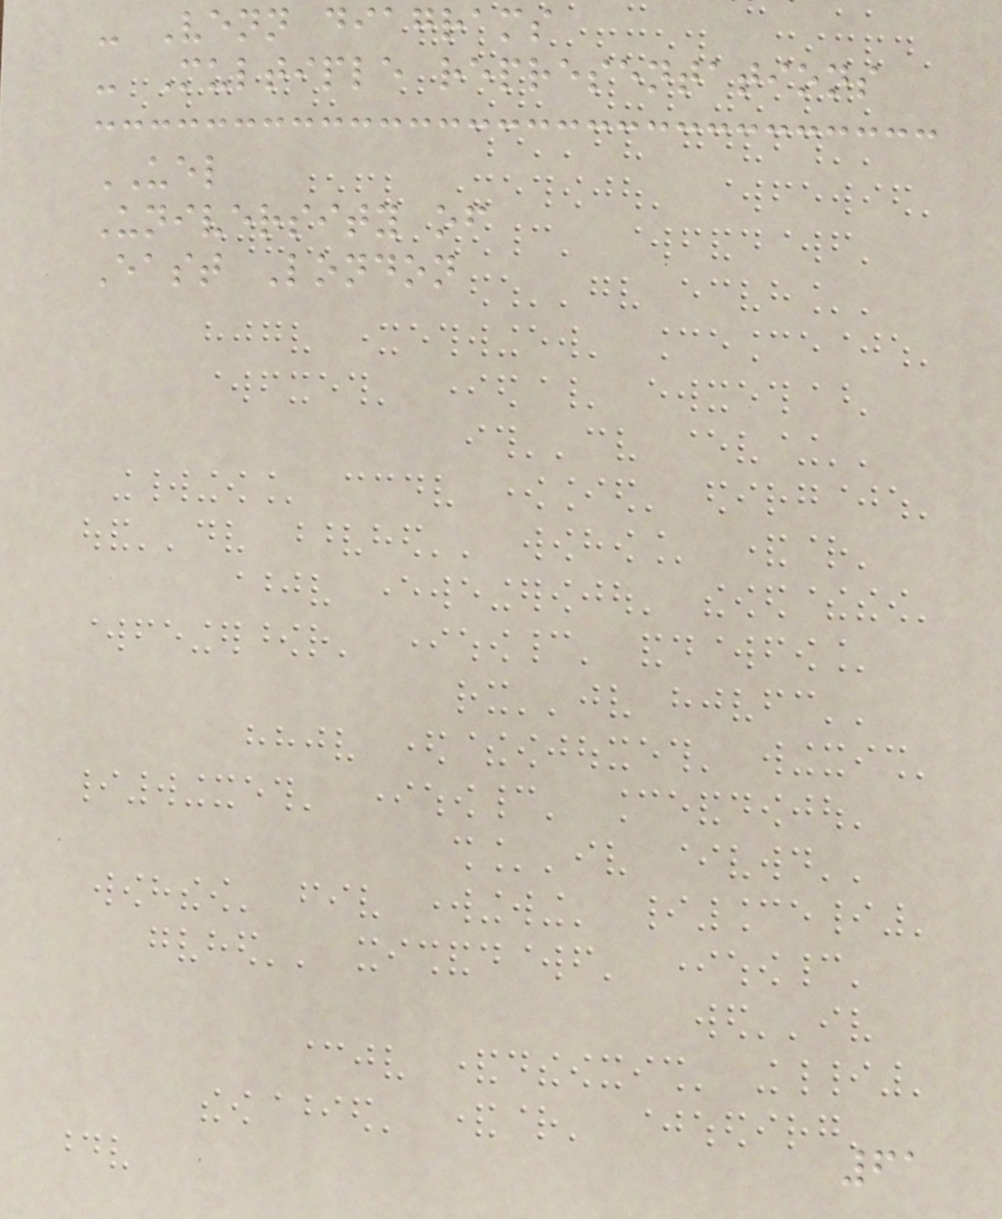- Venn diagrams
- Multiple representations
UEL
University of
East London
61
